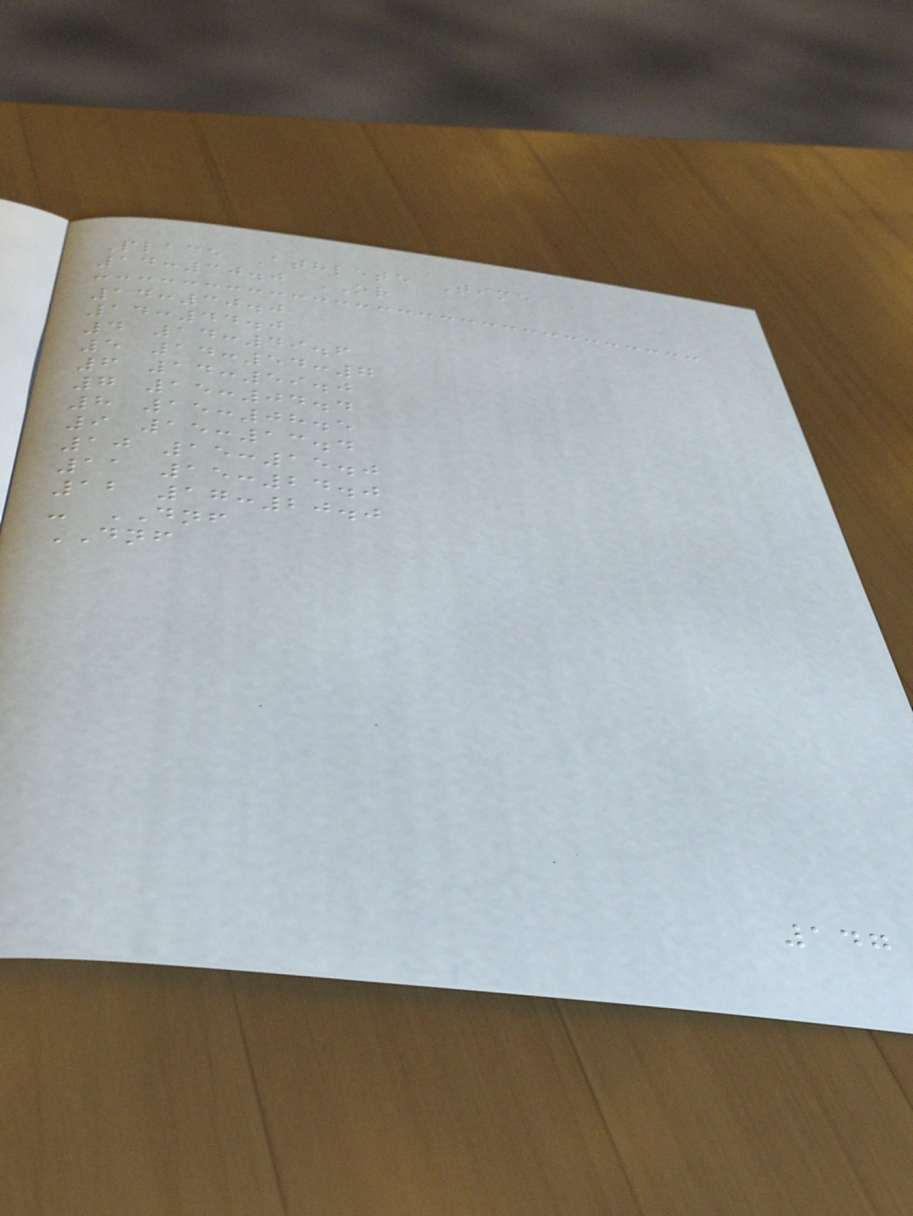Place Athlete Time
14:30.0 OR
14:30.0
14:44.0
4 14:49.6
5 14:54:7
6 14:59.0
7 15:04.4
8 15:08.5
9 15:13.4
10 15:15.0
11 15:24.0
12 17:20.0
- DNF
DNF
147
